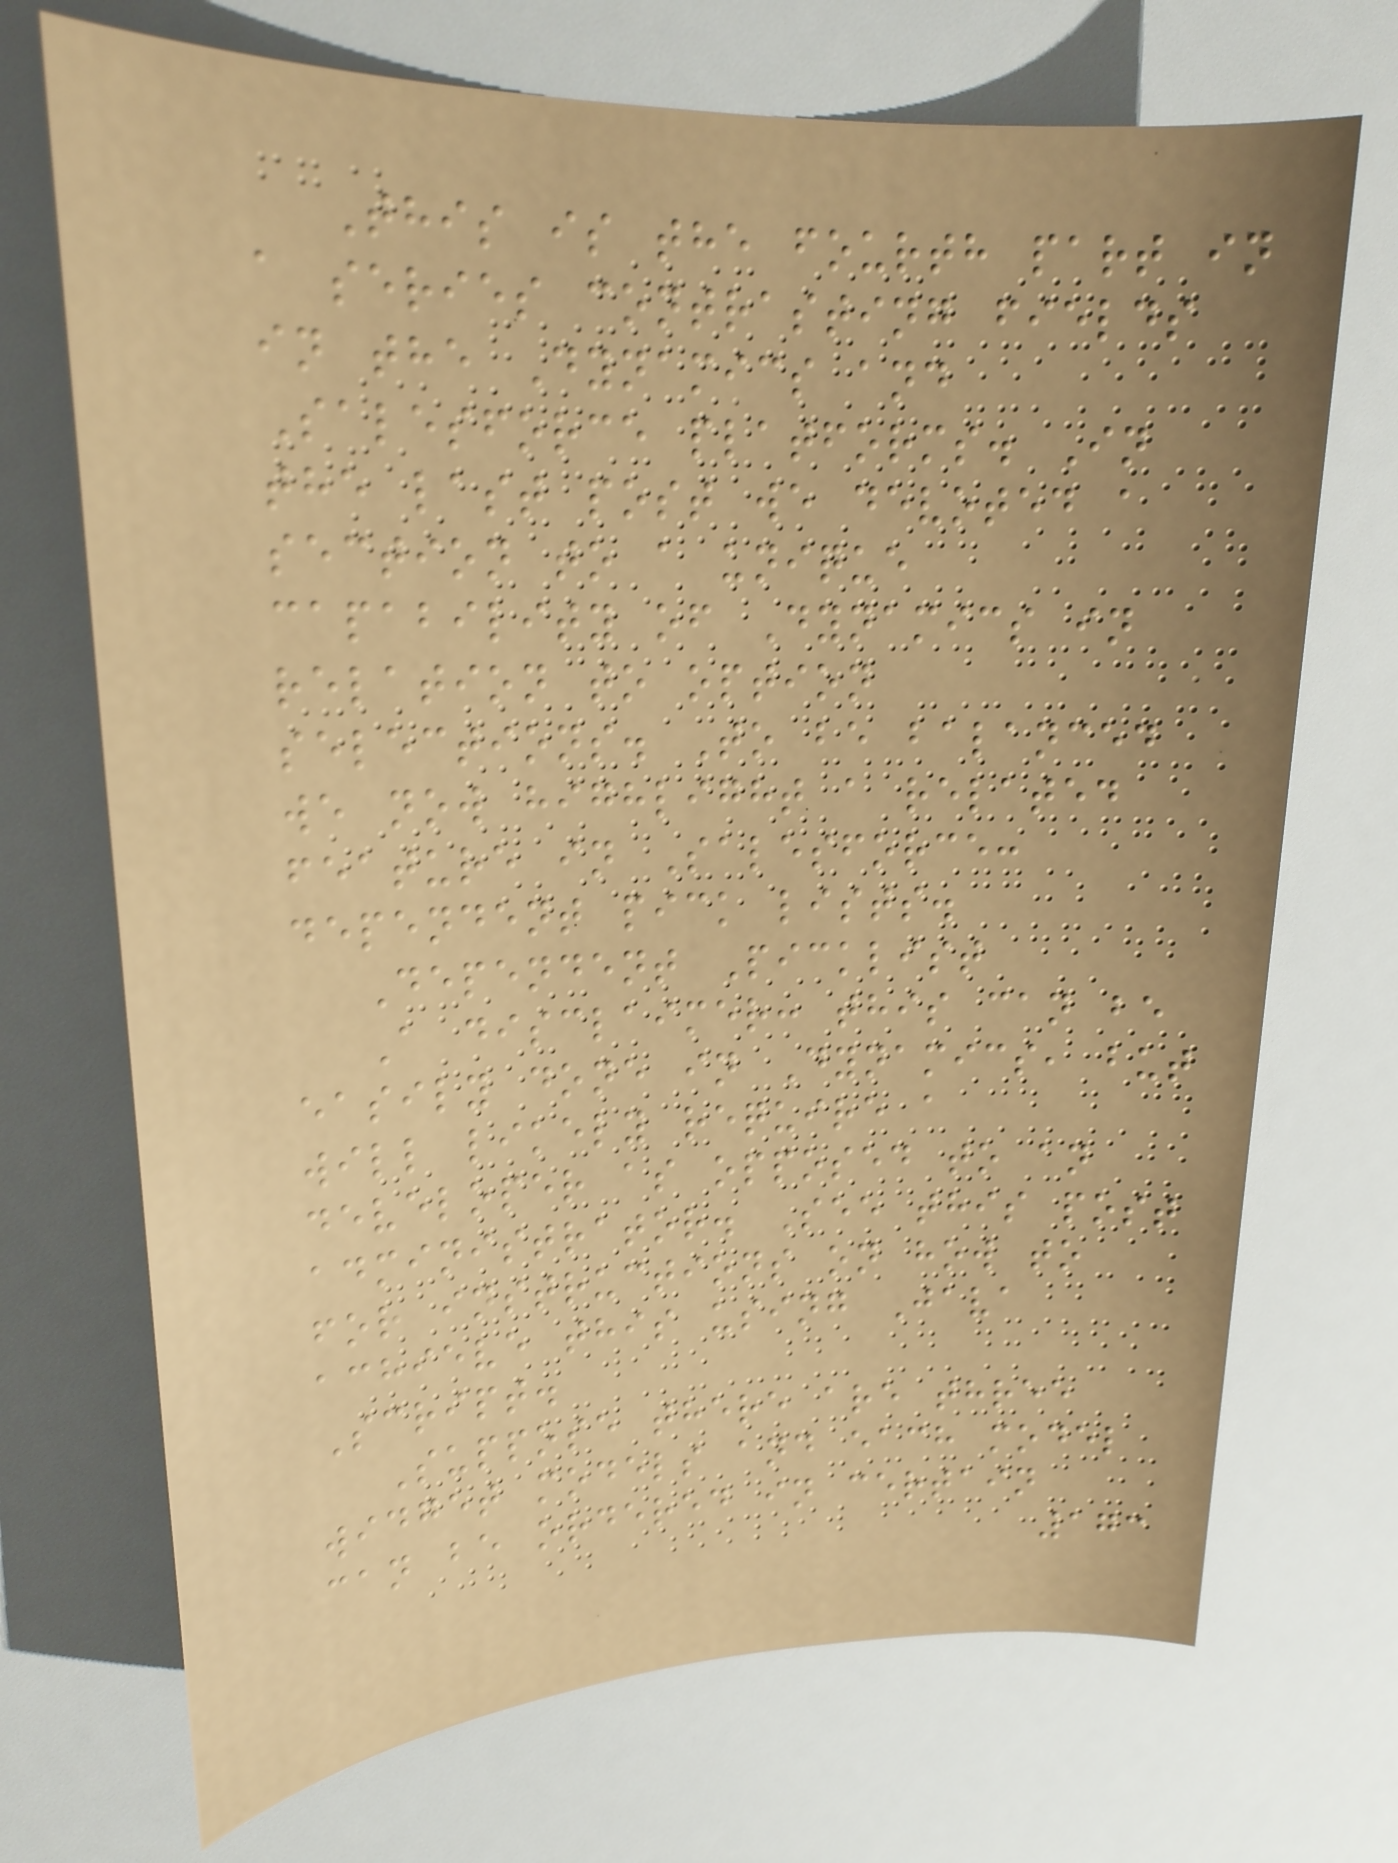This is the fourth part in
a series contrasting fields
in the Dynamics and
Salesforce platforms. In
the last post we devoted a
section to a unique
capability of Dynamics in
relation to option
selections. To be balanced
we now highlight a related
feature in Salesforce:
dependent pick lists.
Dependent Picklist
A disclaimer: this can be
easily done in Dynamics, but
will likely require a
developer as opposed to an
administrator. See this post
for instructions on how to
achieve this using Java
Script.
Suppose there are three
widget models and each model
can be ordered in certain
173
